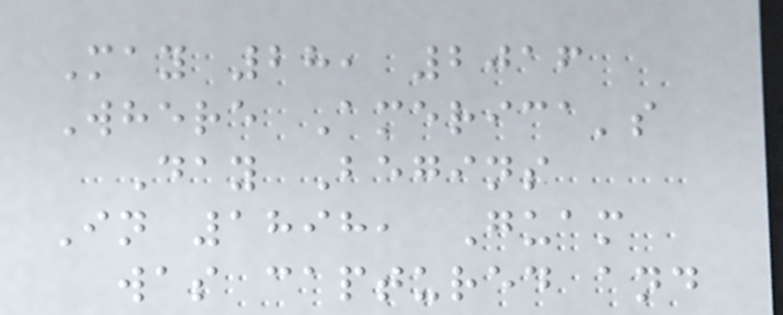May 28, 2016
Where America's
Day Begins
In 1898, Guam
was captured and
